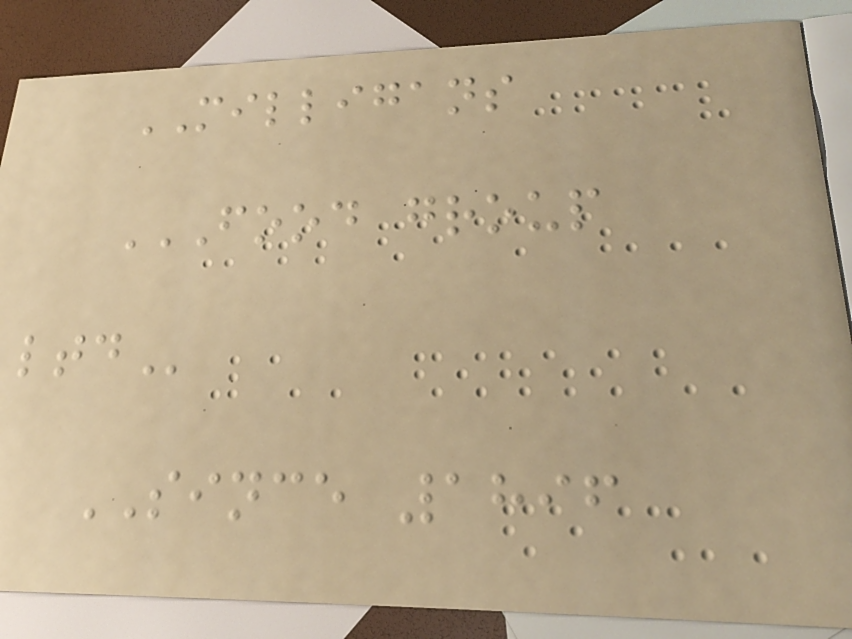MILLIGANS
FOOD GROUP
LTD
SINCE 1896
